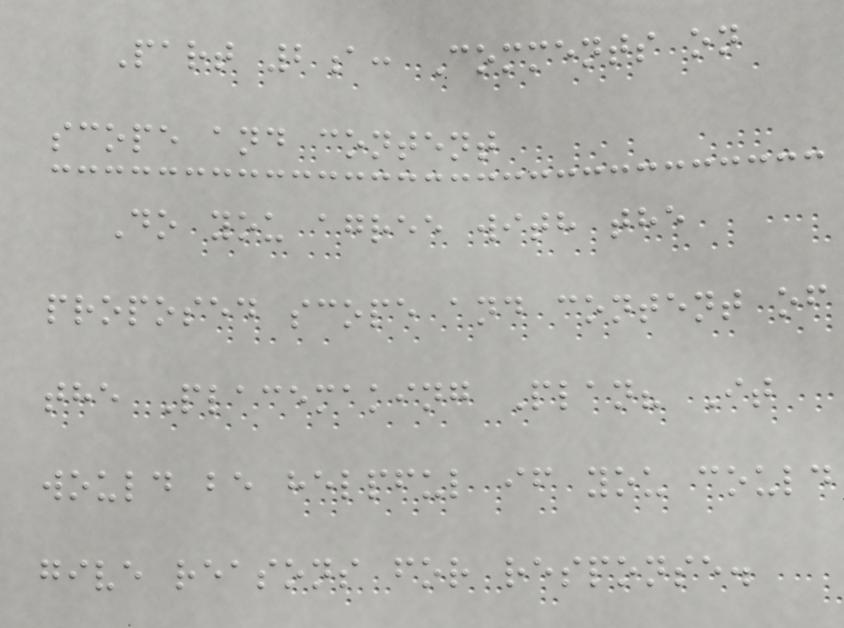Part 2a: Comments on
scope and content
Do you agree with the
proposed scope and content of
the Placemaking Plan? It
would be helpful if you could
give reasons for response.
